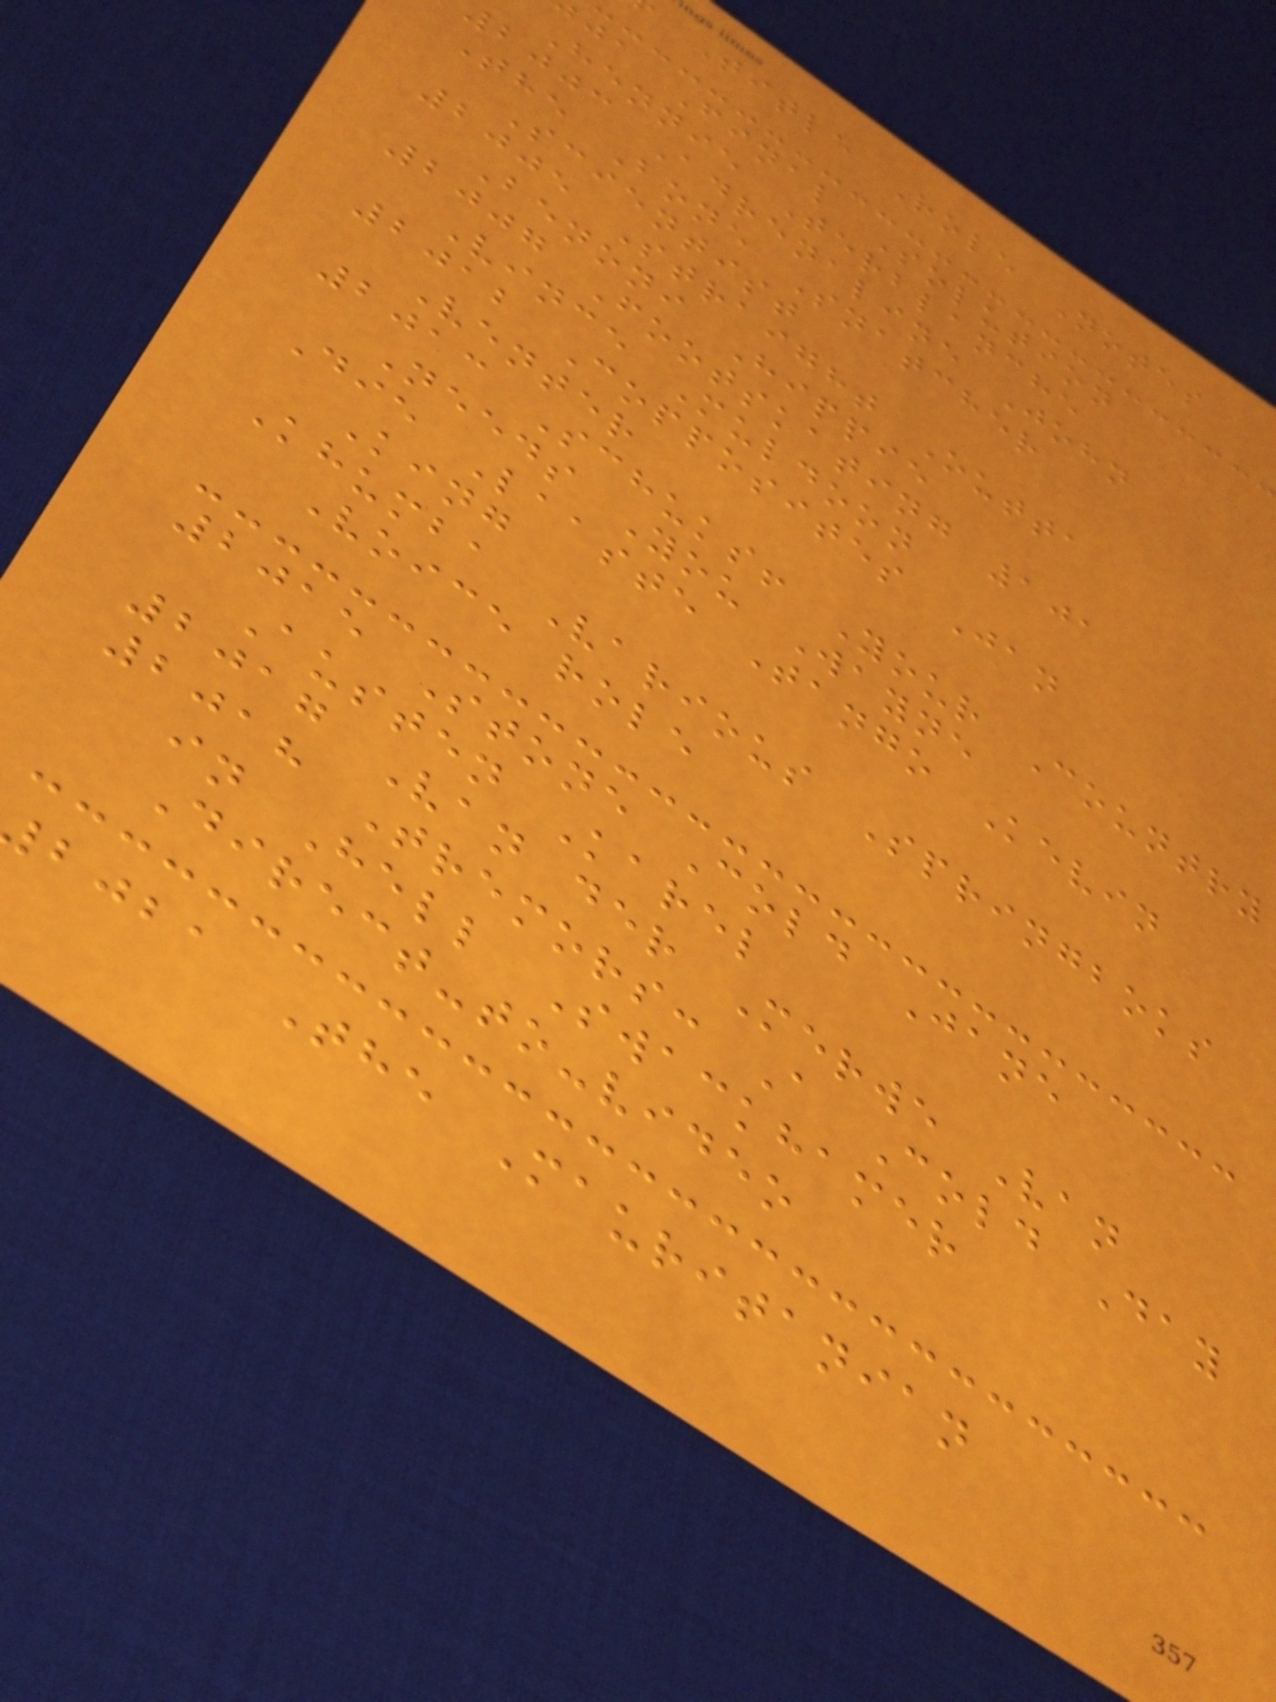Title Role Notes
ja Final Solution
Hennie Terblanche
2003 Adrenaline John
The Bone Snatcher
Scientist
2005 Straight Outta
Benoni Hippie
2007 Footskating 101
Vince Muldoon
2012 Copposites Jan
Venter
2013 Schuks! Your Country
Needs You Wayne
Die Laaste Tango Kevin
King
Khumba Various Springboks
Voice role
2015 Stone Cold Jane
Austen Karel
2017 Van der Merwe Van
2018 Tremors: A Cold Day
in Hell Swackhamer
Direct-to-video
bjba The Mauritanian
